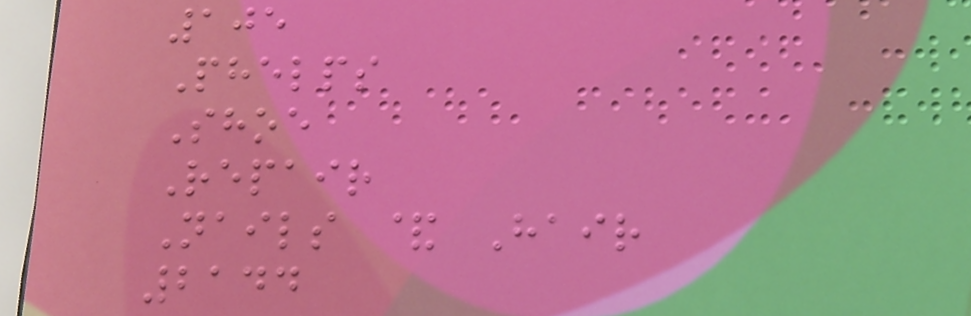105
Phelps
Shoe
Repair
Nails & Hair
2144
